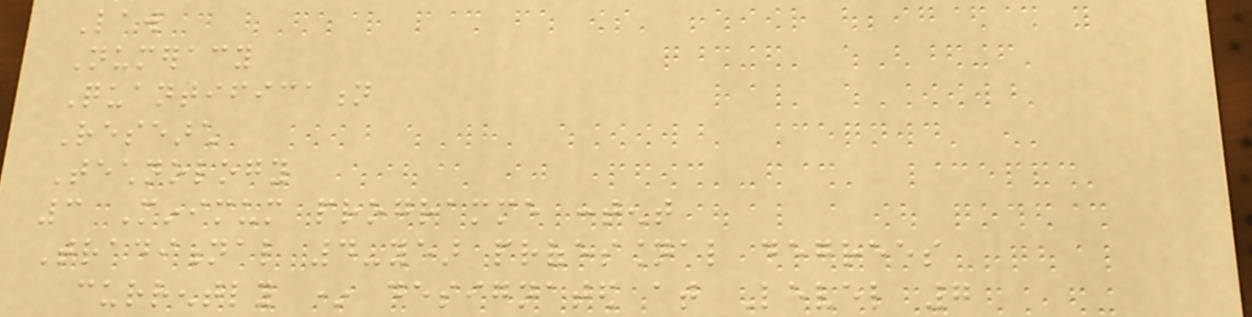Law
Numeracy
Quantification
Research
Technology
3 Minimum programme content
Traditional 4-year professional degrees
currently * designated at Level 7
